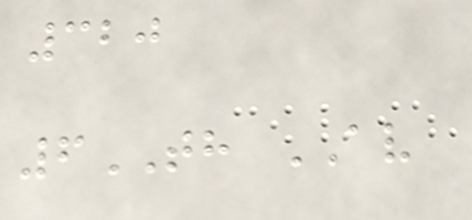320
6TH AV
